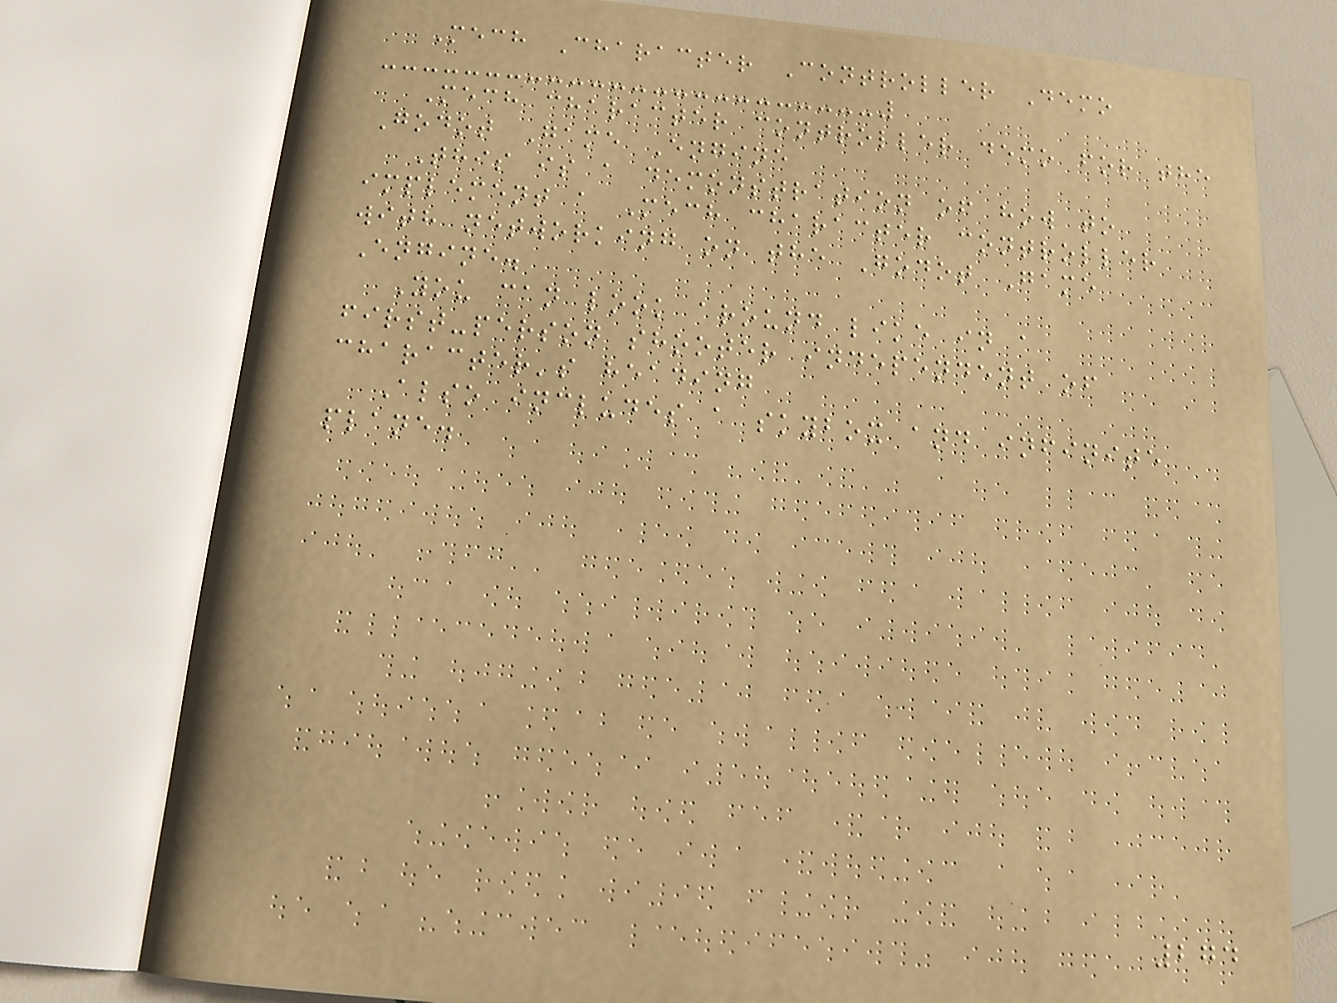Mech Character Controller Demo
Mech character controller demo for the
Godot Game Engine
This is a demonstration of how to
implement a Mech character controller
with networking on the Godot Game
Engine.
You can look around like in a
first-person shooter independent of
character's heading
Also includes a skybox and infinite
plane.
274
